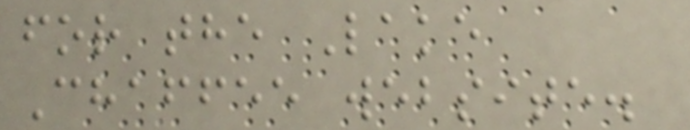for the Lake
Chaffee website.
